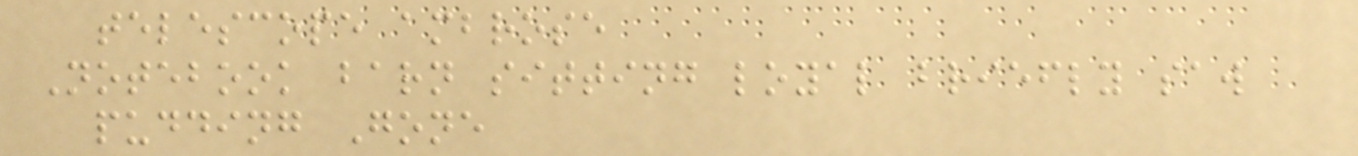telescope ambrose
Notebook barn sitting loyal briefly saw
pudding Gone
